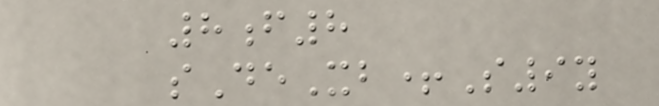8f8
sDeXb+S9y
